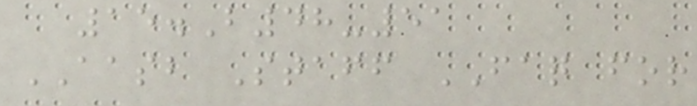15.B48-51
AASB Staff FAQ for
